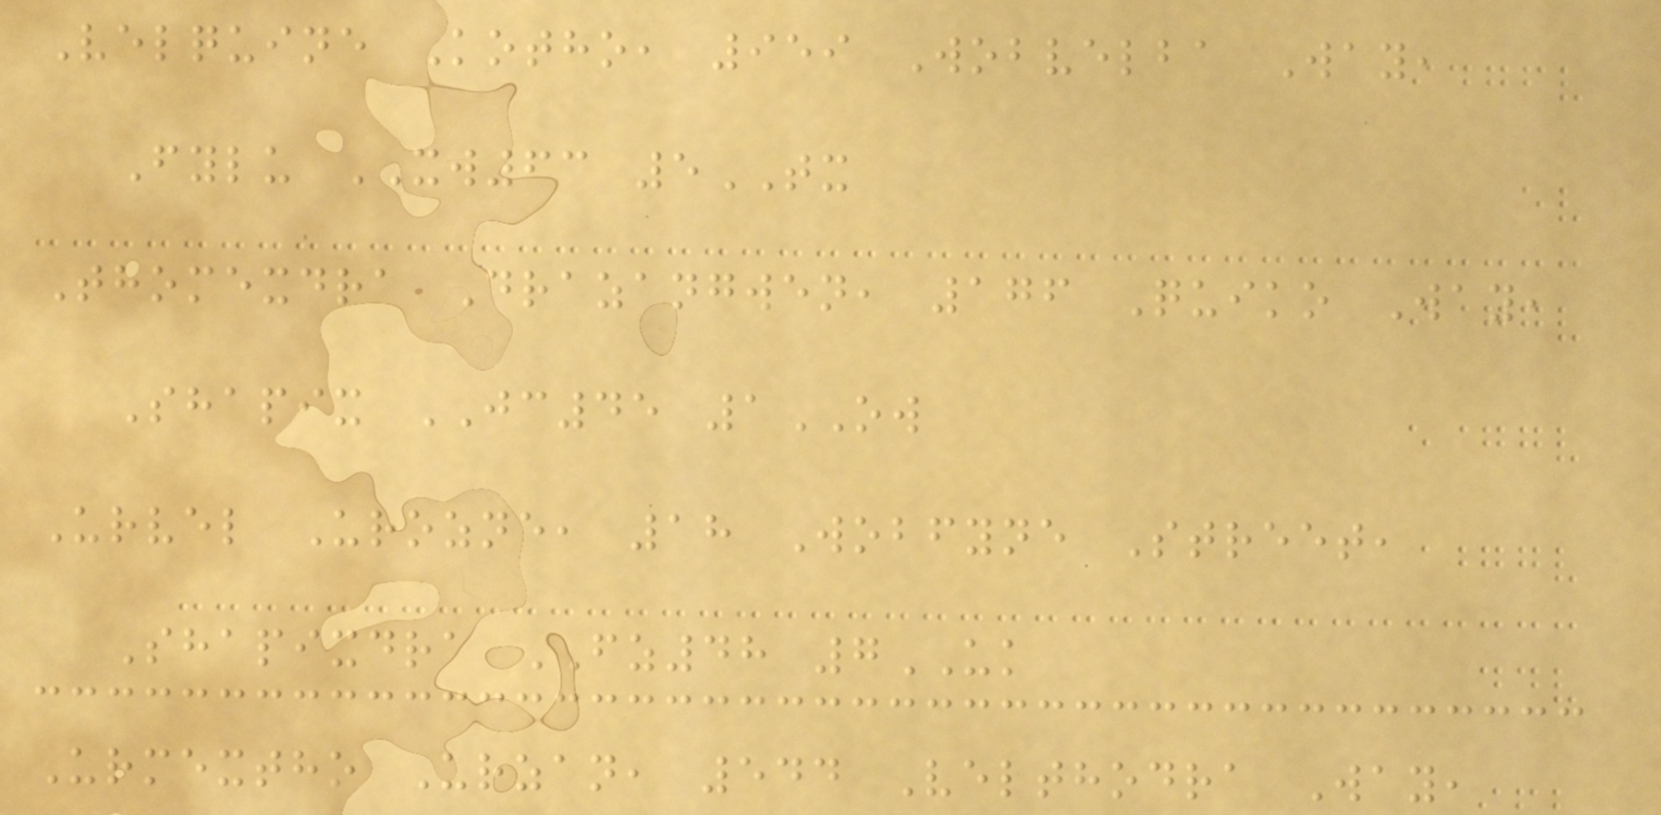Velquine Kotho, 959 Wobvelba Way,
Fylu XW63 5TX
Thomexdra Drazangwen, 176 Quiko Way,
Shapix JC45 1OW
Urvel Urozne, 18 Wobfyne Street,
Shapixdra FZ48 7UK
Urmextho Urzan, 544 Velthodra Way,
